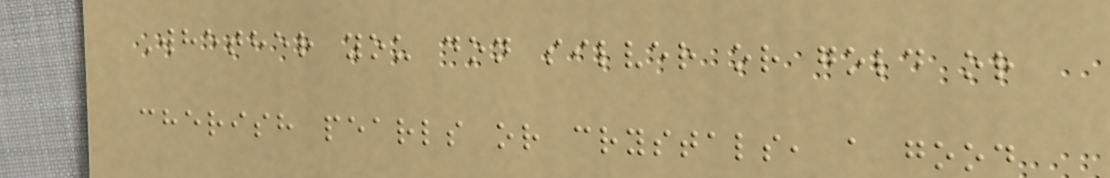Whether you don silver or gold or
cherish pearls or crystals, a good
